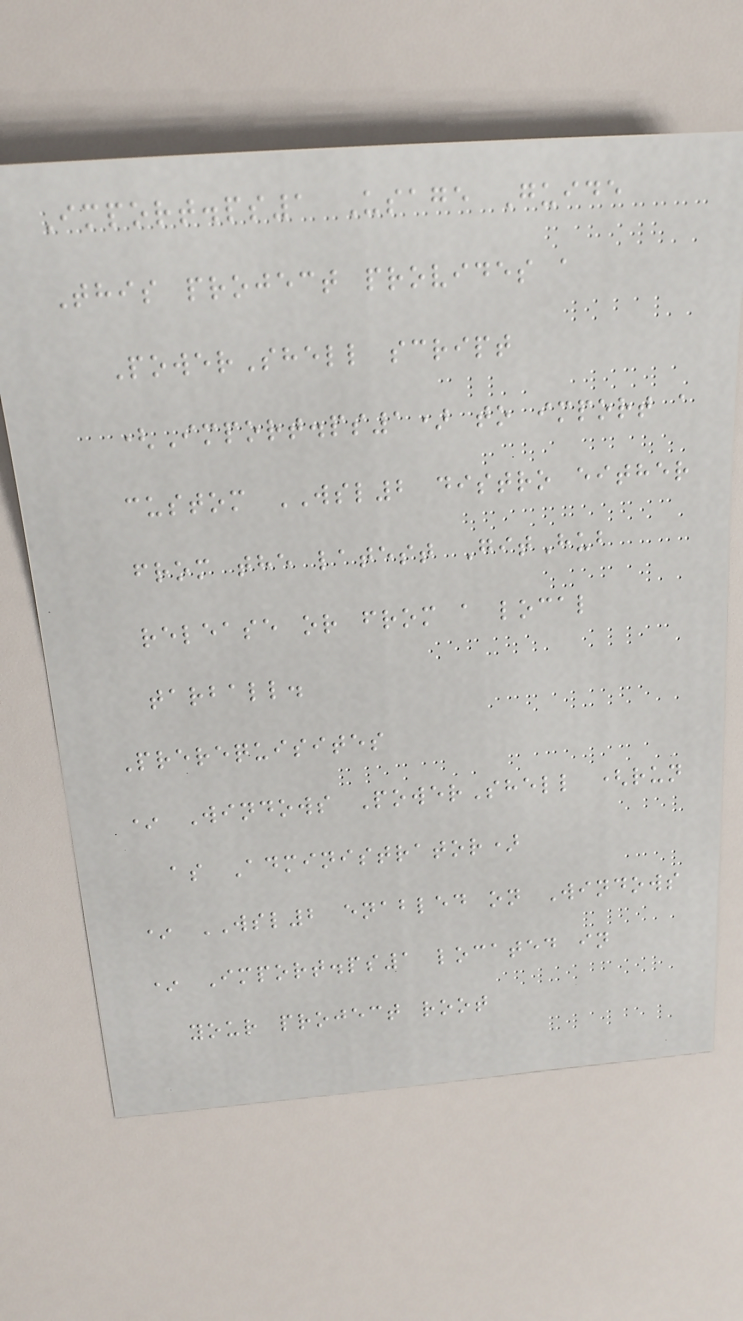Import.ps1 Usage Guide
This project provides a
PowerShell script
(Import.ps1) to import a
custom WSL2 distro either
from the latest GitHub
release or from a local
tarball.
Prerequisites
* Windows PowerShell (run
as Administrator)
* WSL2 enabled on Windows
* Import.ps1 located in
your project root
